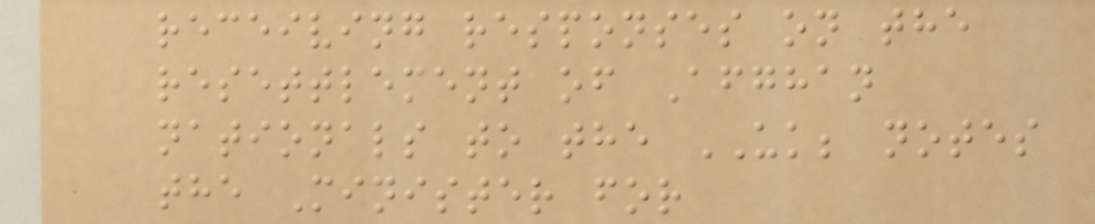receiving responses on the
resettlement of Afghan
nationals to the UK; notes
the Minister for
